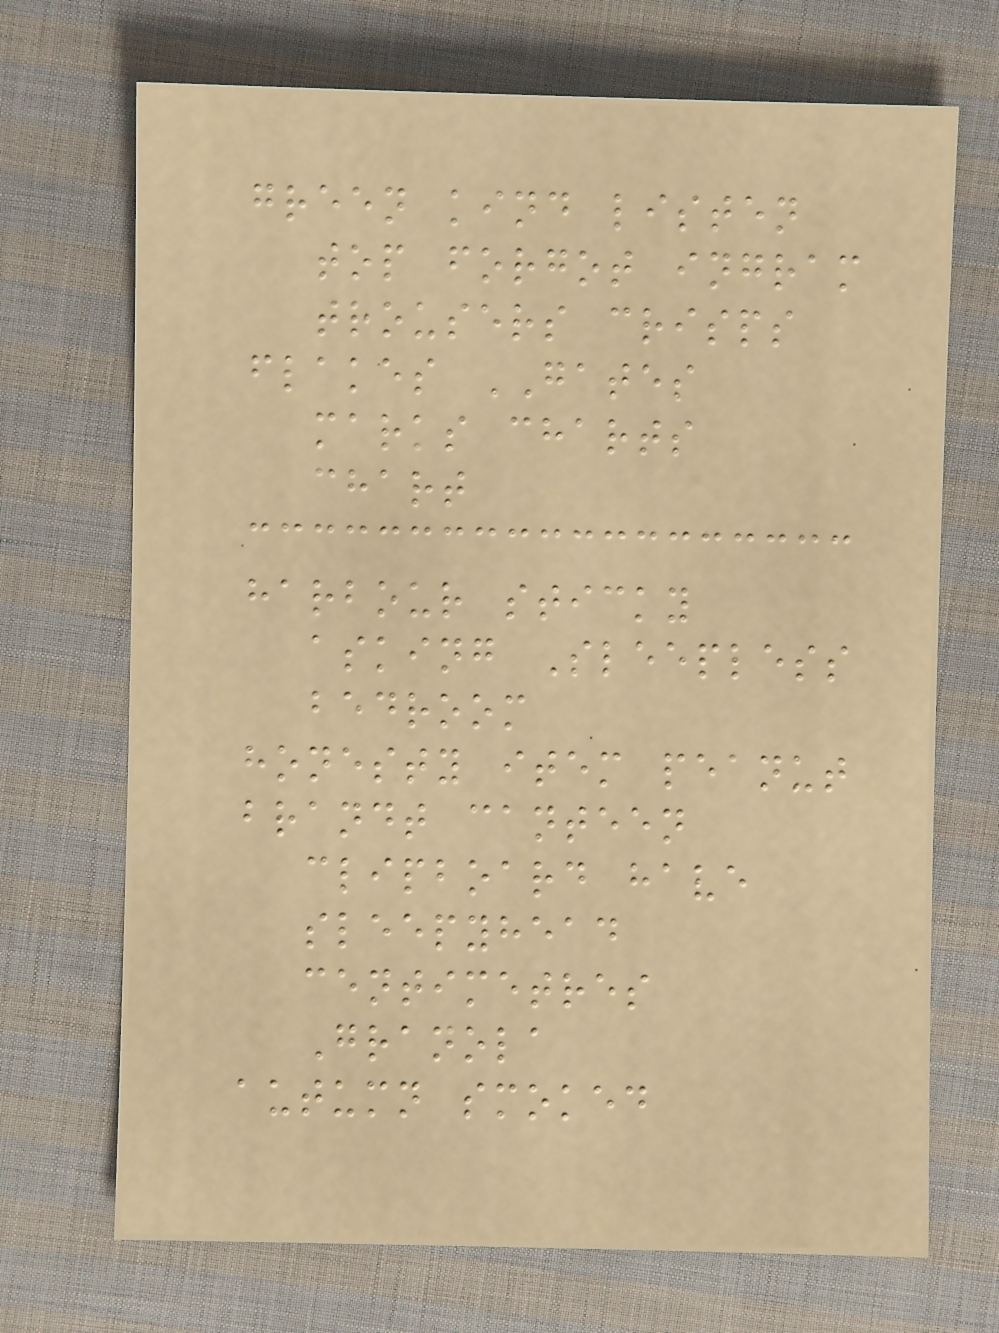green kind listen
top forgot ingram
trousers crisps
flakes GATES
marks charts
chart
harbour sticky
asking Sleepless
bedroom
honesty item peanut
brandt canteen
clipboard have
sleepyhead
centimetres
Granola
autumn smoked
